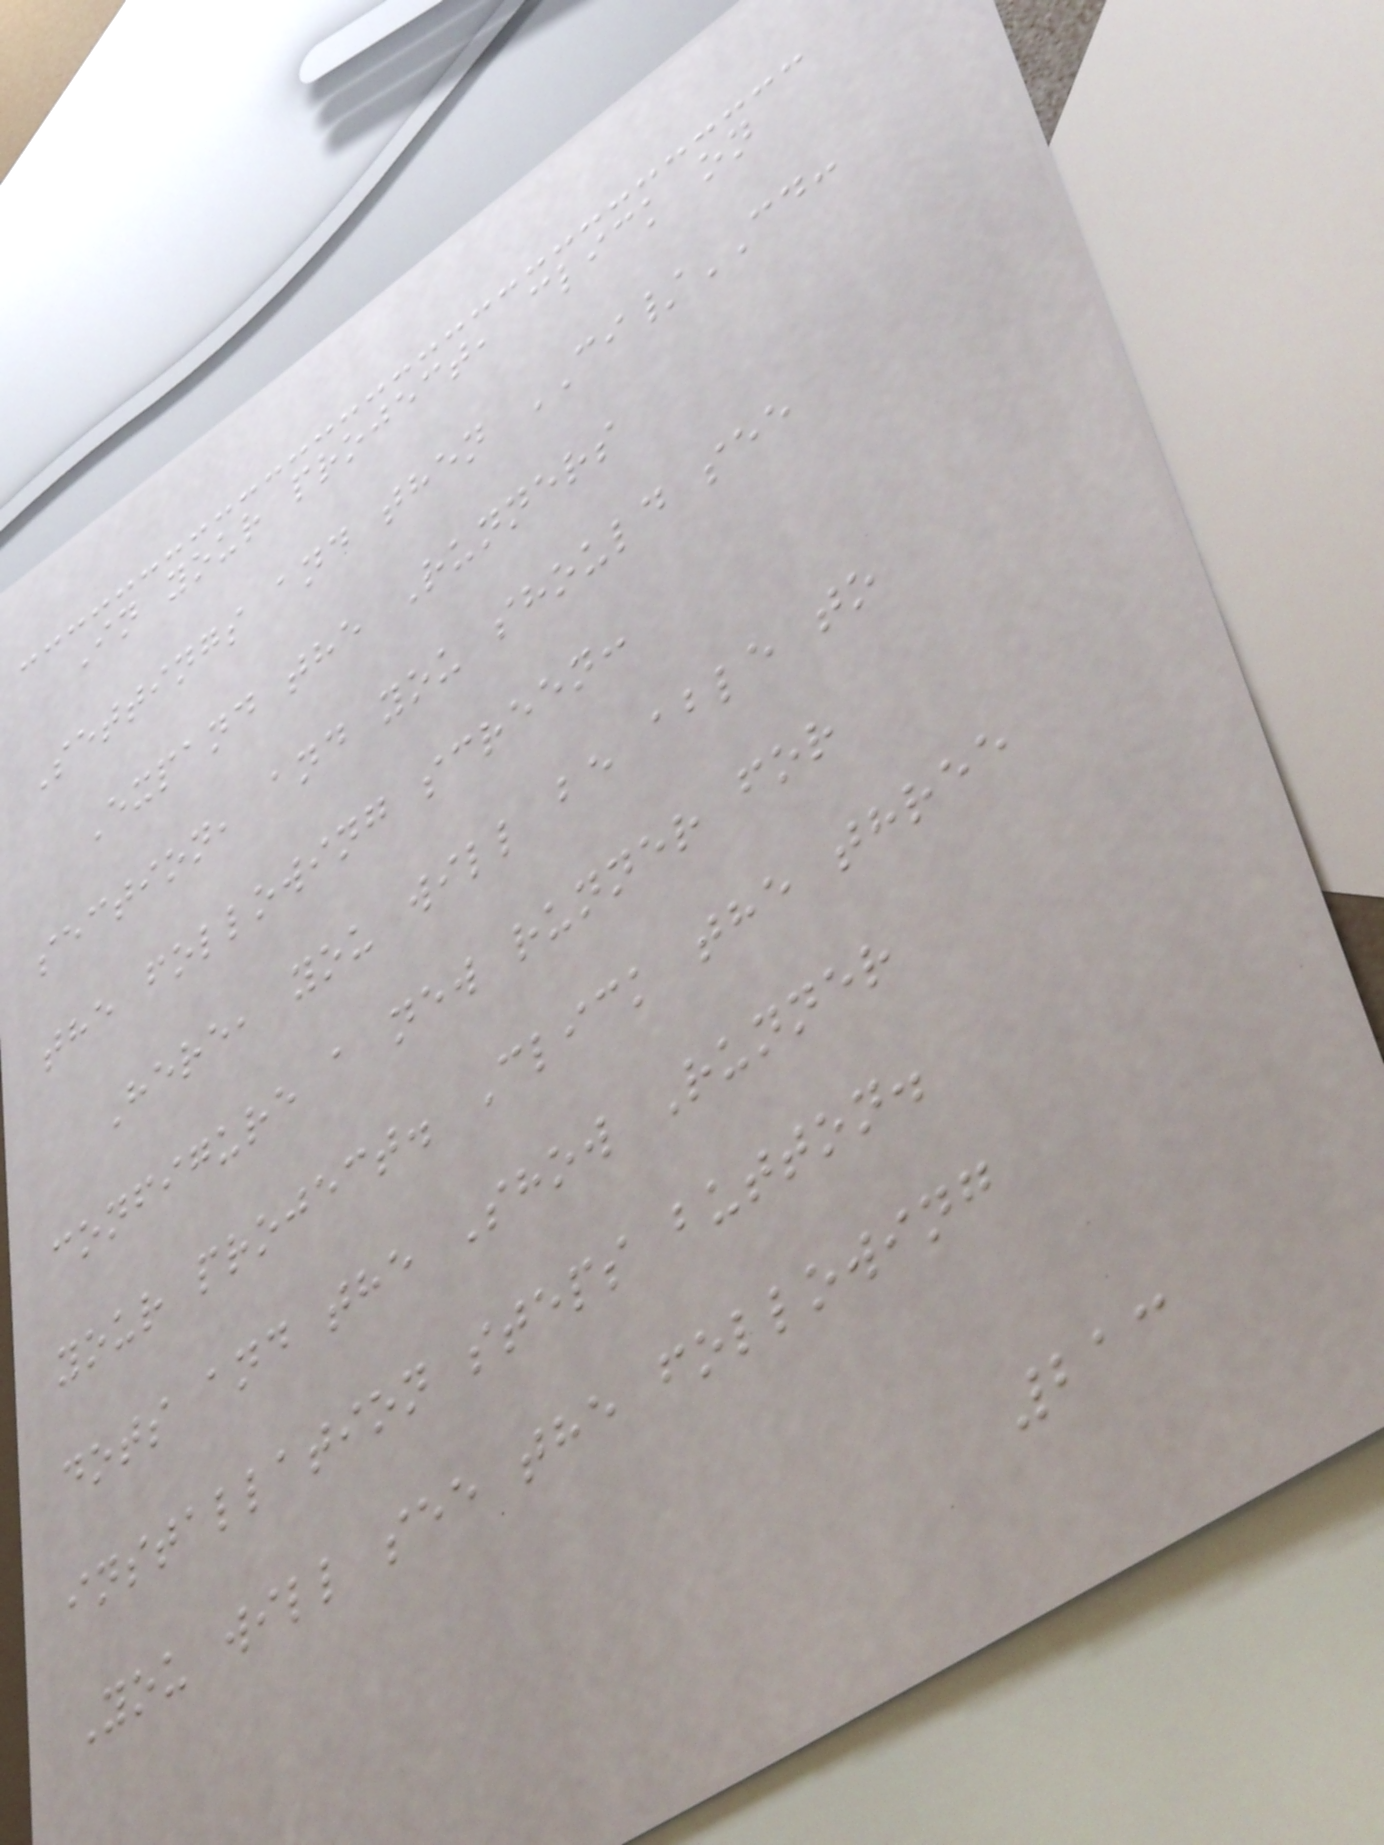In your project, click on
Settings and then CI/CD:
Expand the Runners
section, and you should see
the following screen:
Here, you will be able to
configure a new runner for
your project. Click the three
dots and the Show Runner
installation steps button.
You will see the following
213
